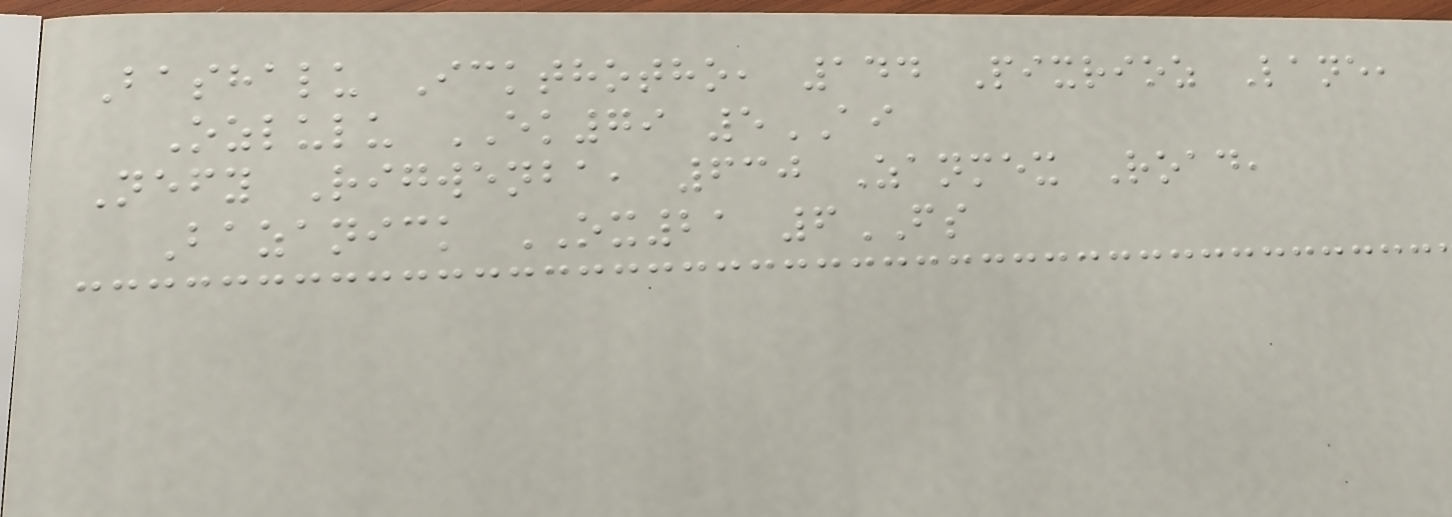Bashalu Ickthotho, 144 Pixrioz Lane,
Ozlulu EK79 5AI
Nefy Rigwenba, 630 Zanmex Road,
Bazanick OX21 6FS
